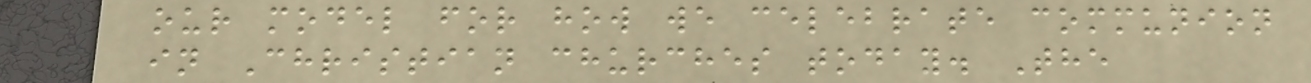our model for how we celebrate communion
in Christian churches today. The
